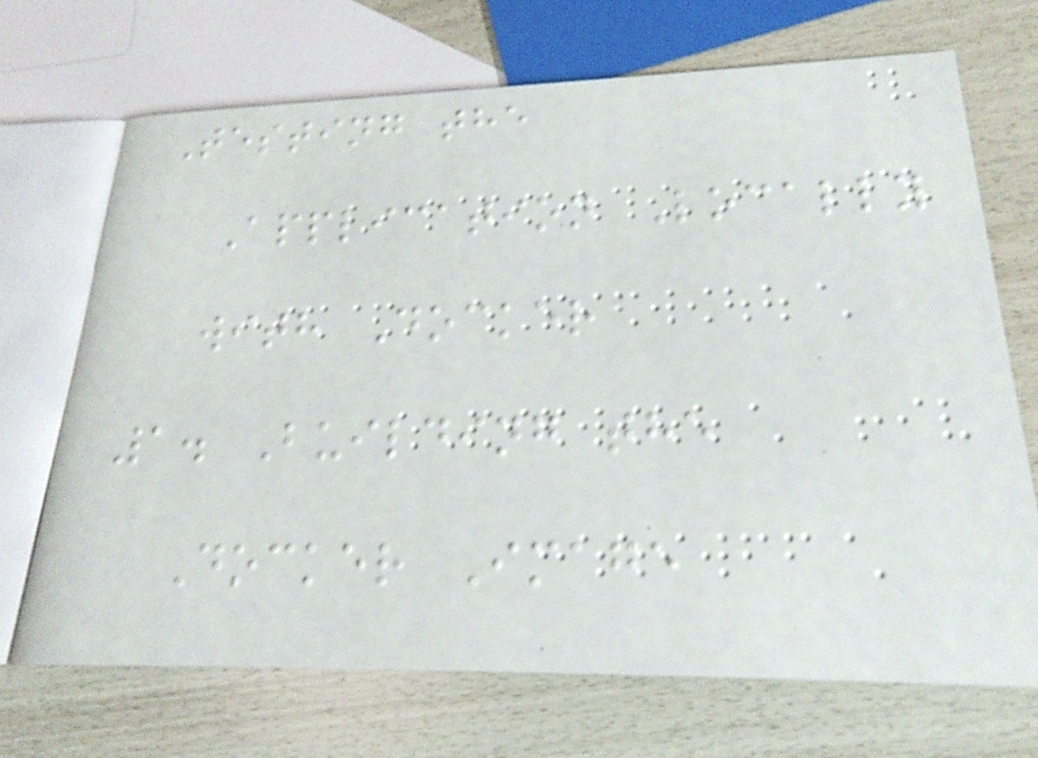Testing the
Application Locally
with Docker
1. Building the
Docker Image
